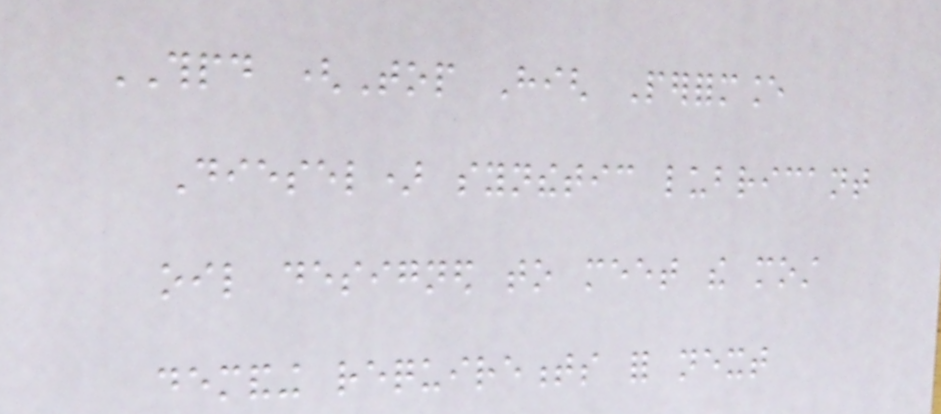THPD (Top High Performance
Diesel) synthetic lubricant
oil designed to meet the most
demanding requirements for next
